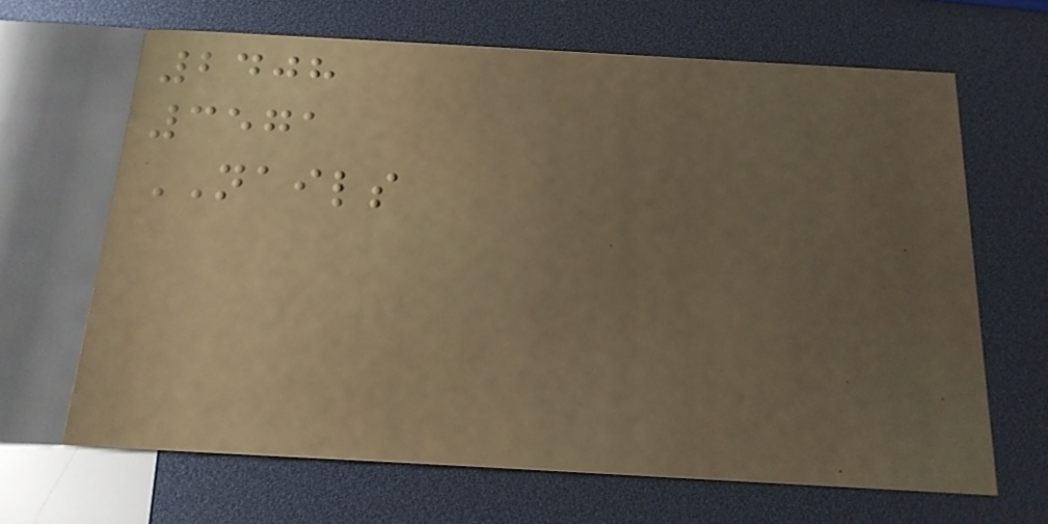2408
3571
NAILS
